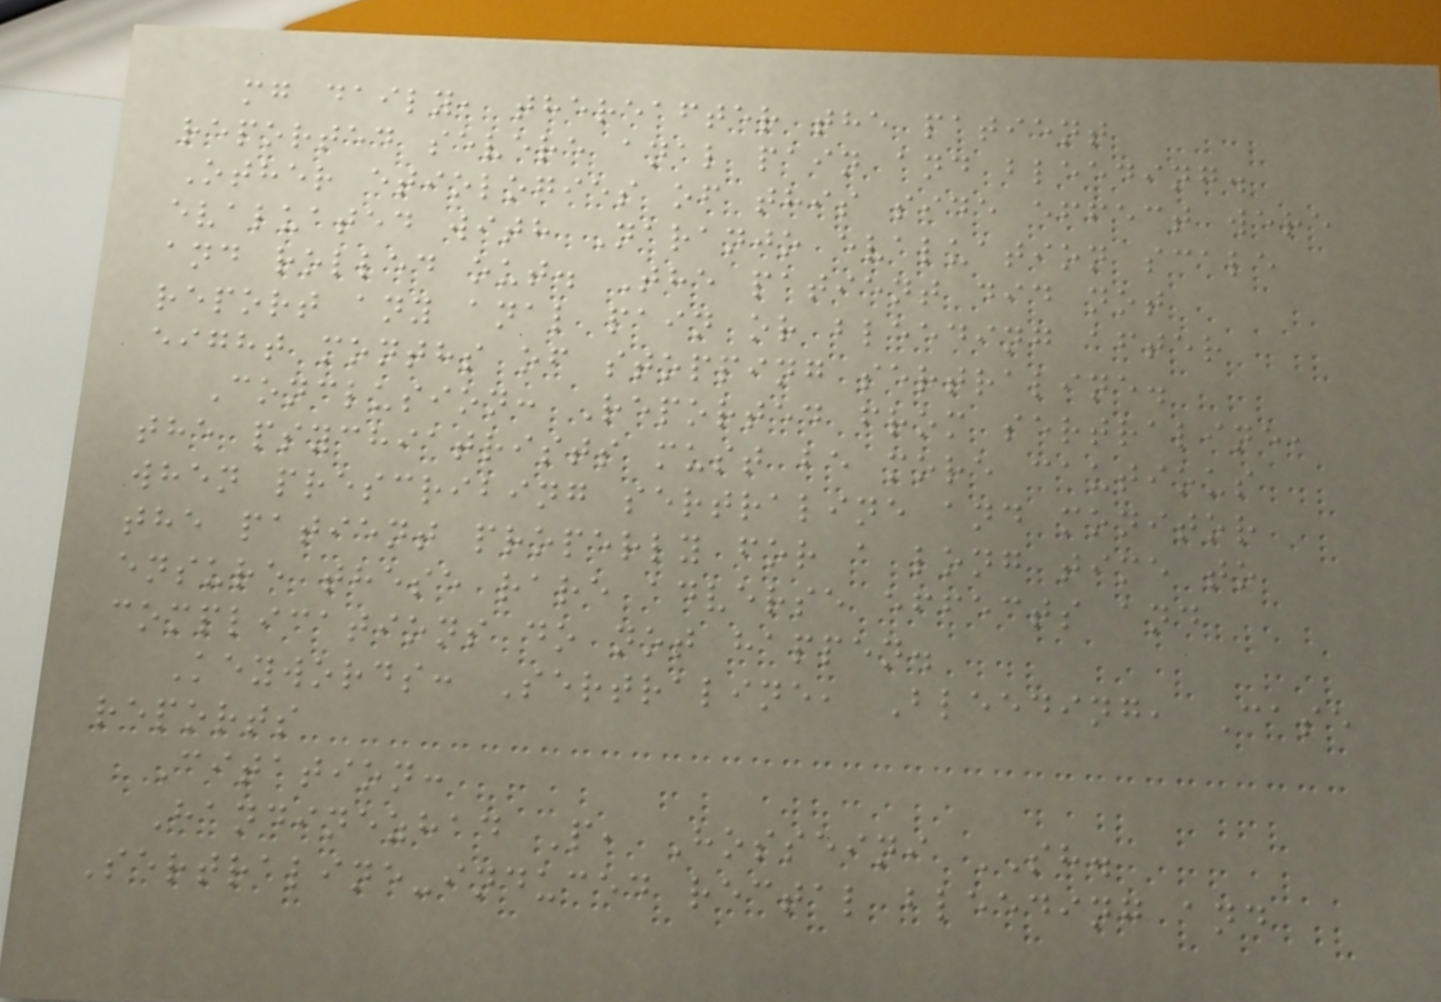mg daily, thereafter the patient
reported severe anal pain and bleeding.
Other etiologies of this side effect were
evaluated with Naranjo evaluation scale
and rolled out. The patient did not
report any anal pain or bleeding after
eight months of stopping sertraline.
Conclusion: Reported from sertraline,
the psychiatrists must be more cautious
when prescribing sertraline and monitor
the patient properly for a long time to
ensure these rare adverse effects and
complications do not happen.
Keywords: Sertraline, Bleeding, Case
reports
Citation:
Handinezhad P, Hosseini SH.
Sertraline-induced rectal bleeding and
